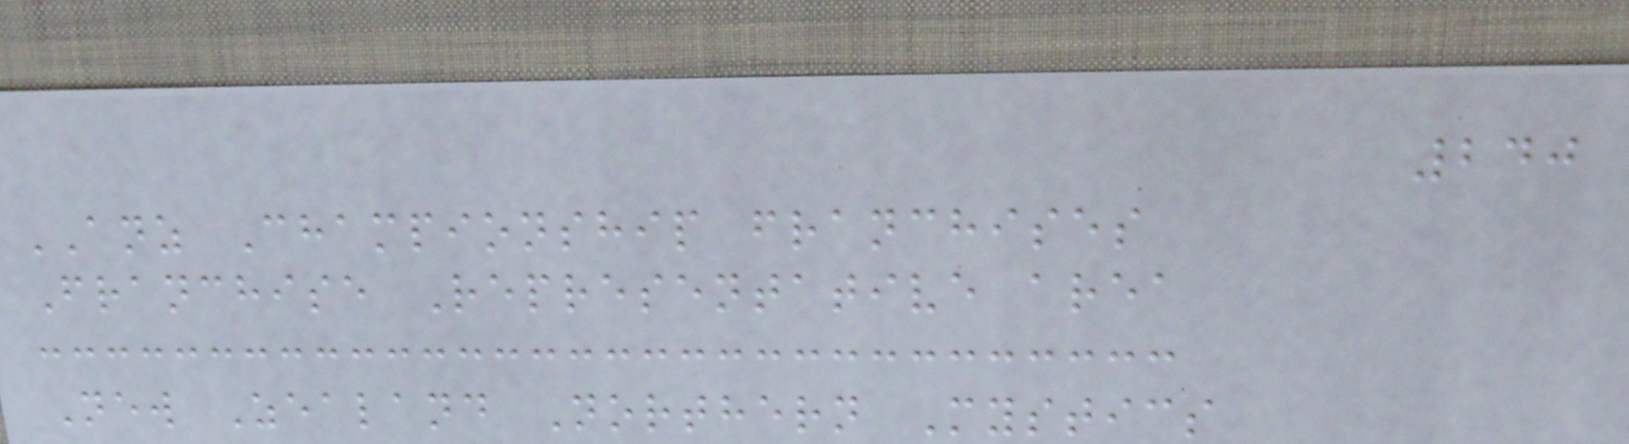240
ANZ Championship franchises
Franchise Representative area
New Zealand Northern Mystics
